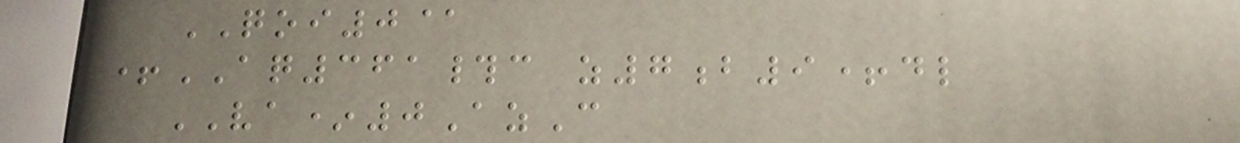QOI0@
+AQ361#c z7b9+dl
VA*0AzC
